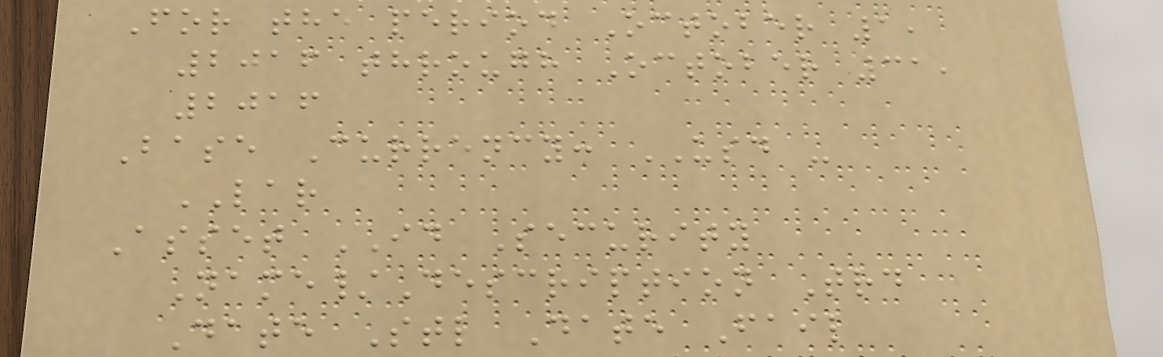For the period October 1,
2016 through October 31,
2016
Base Currency: USD -
LAR
Asset ID Security
Name/Description Trd
Date Stl Date Fail
